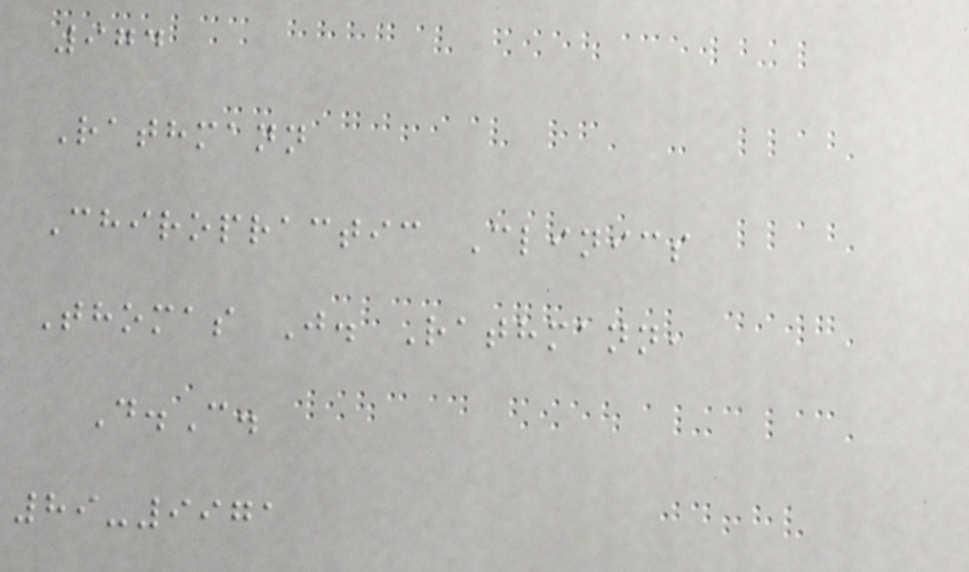974
Rathmann
Chiropractic Clinics
Thomas J. Rathmann,
D.C.
89-9971
